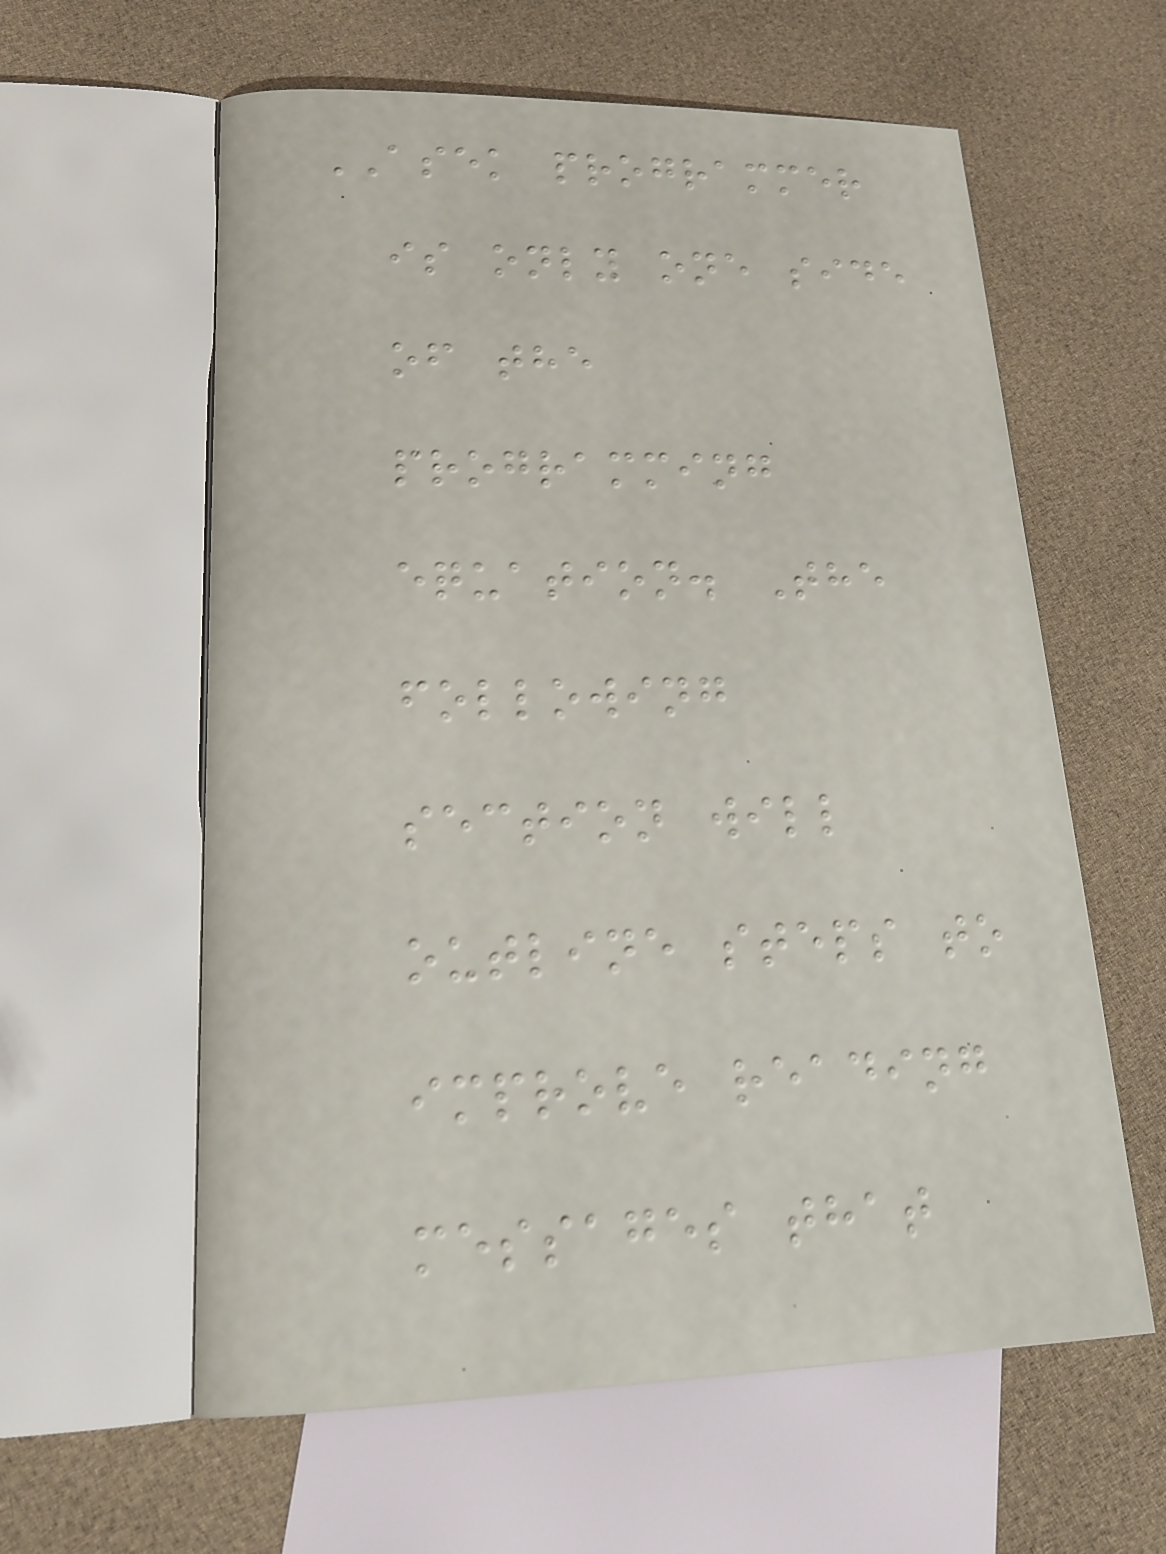ASEK programmer
is only one side
of the
programming
equation. The
following
section will
outline steps to
improve reading
messages that
